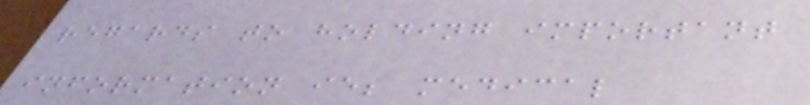regards to holding important
information ie; medical
